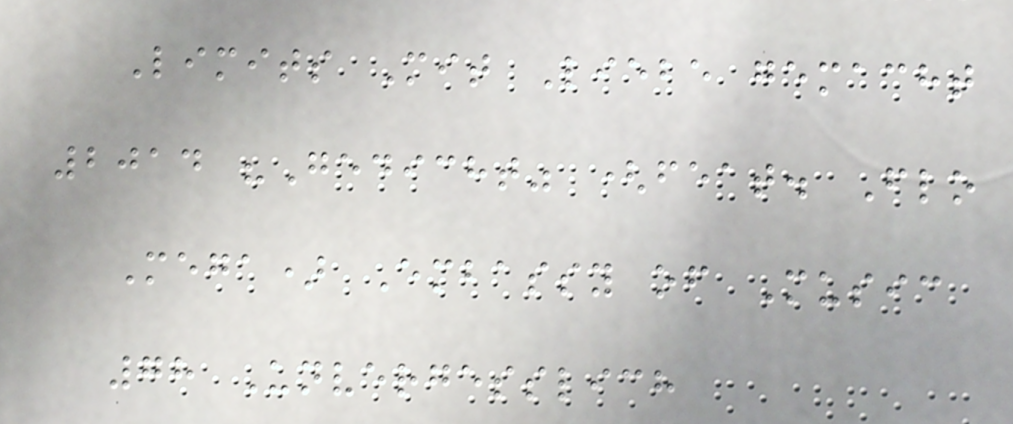Limits Mit Liebe gemacht
2014 "Gedicht" (feat. Flo
Mega) Embassy of Music
78 Unvergesslich
